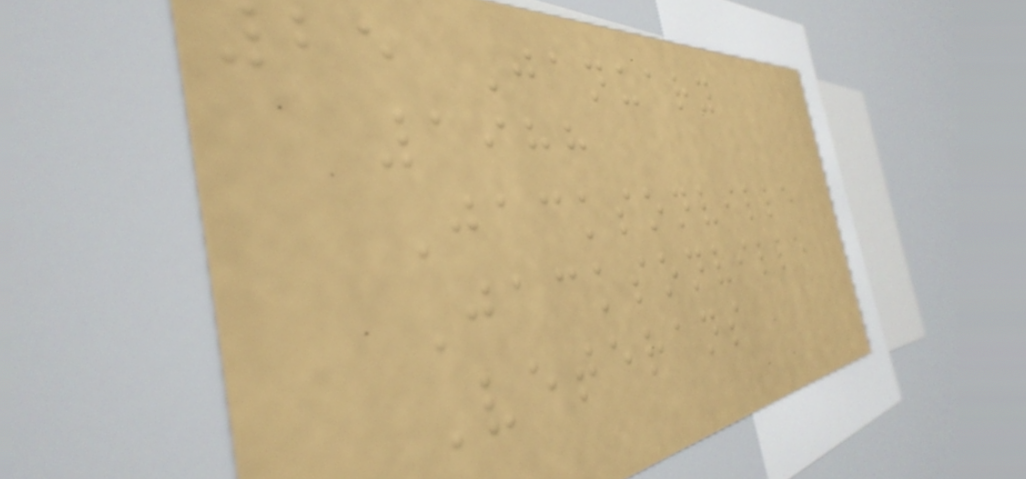25 January
1988
Jacksonville
Jacksonville
Veterans
